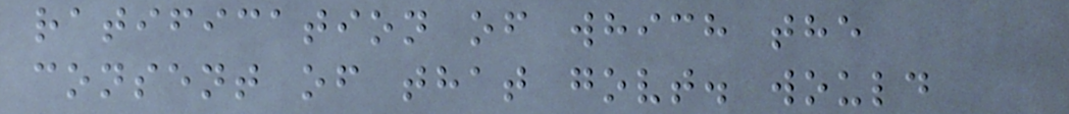ratification of which the
consent of that govt. would
